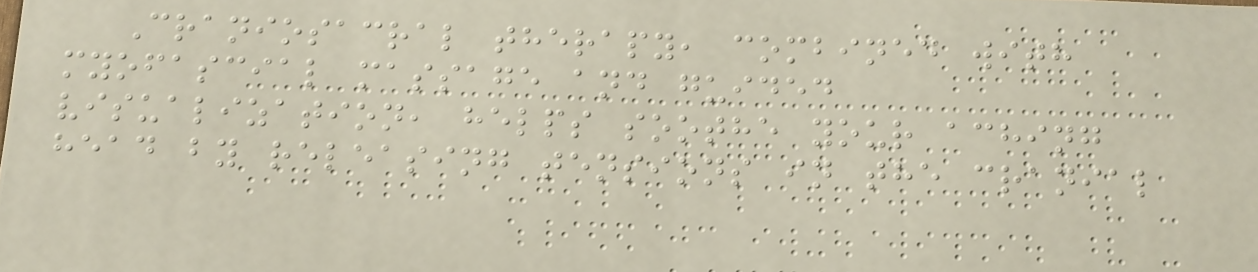Craniosacral therapy, combined with
myofascial massage and guided
visualization, helps soothe your aching
head by releasing tensions in the cranial
